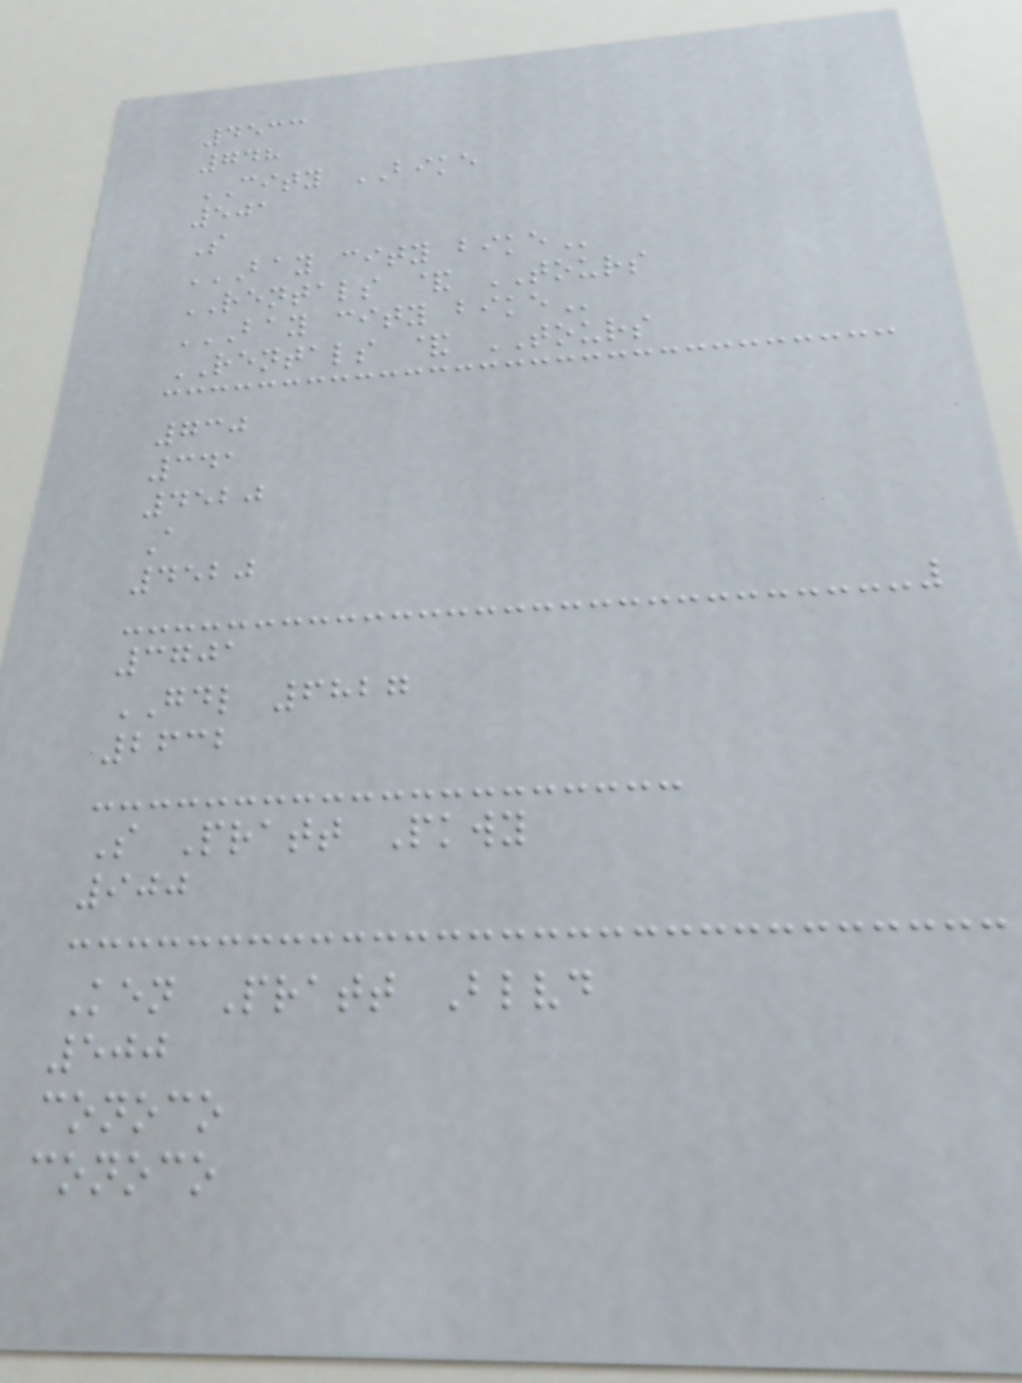4533
748
CITY BIKE
501
S
BAY CITY BIKE
RENTALS & TOURS
BAY CITY BIKE
RENTALS & TOURS
730
341
4520
A
4520
3701
GDL 6827
2632
S Pratt Pkwy
900
Ken Pratt Blvd
500
conoco
conoco
